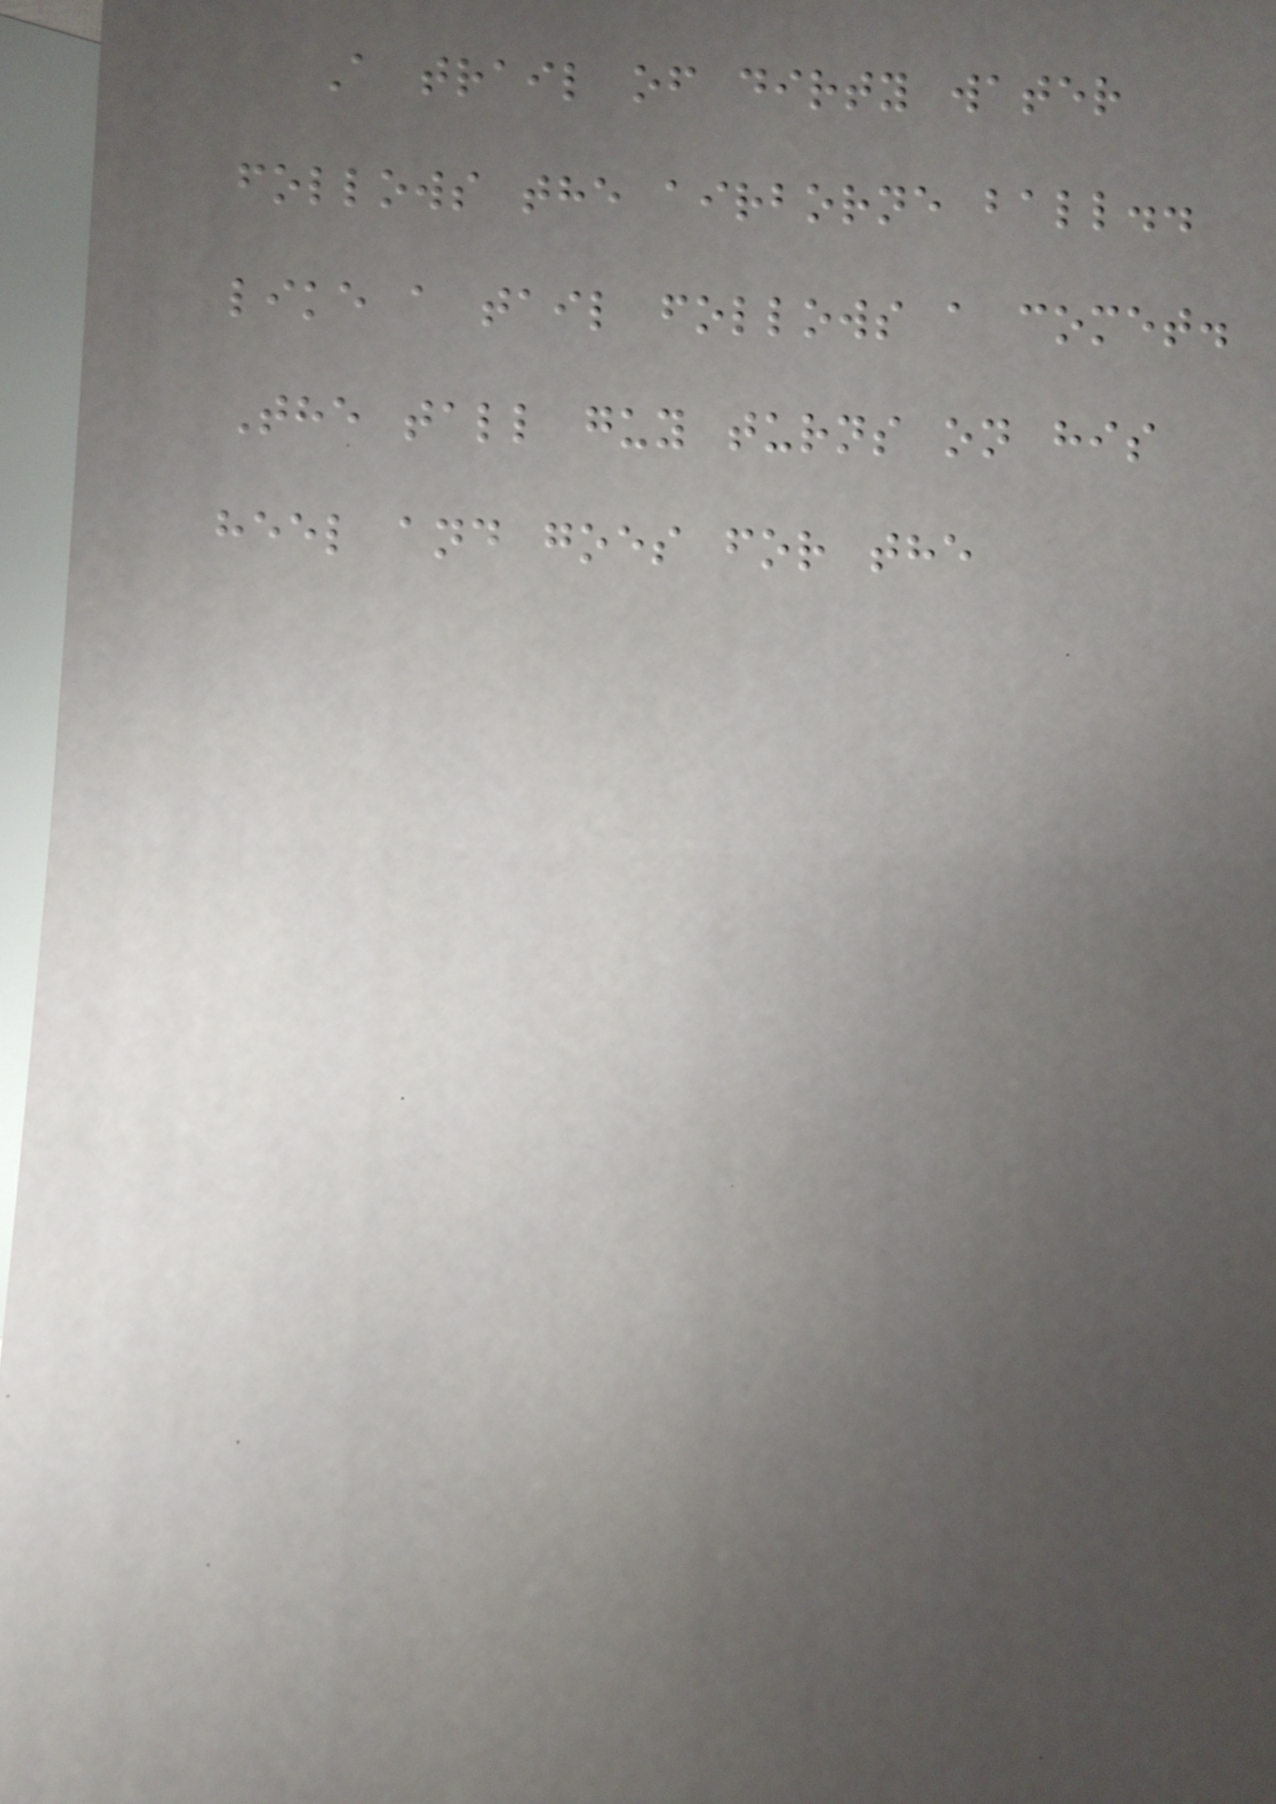A trail of dirty water
follows the airborne ball..
like a tail follows a comet.
The tall guy turns on his
heel and goes for the
